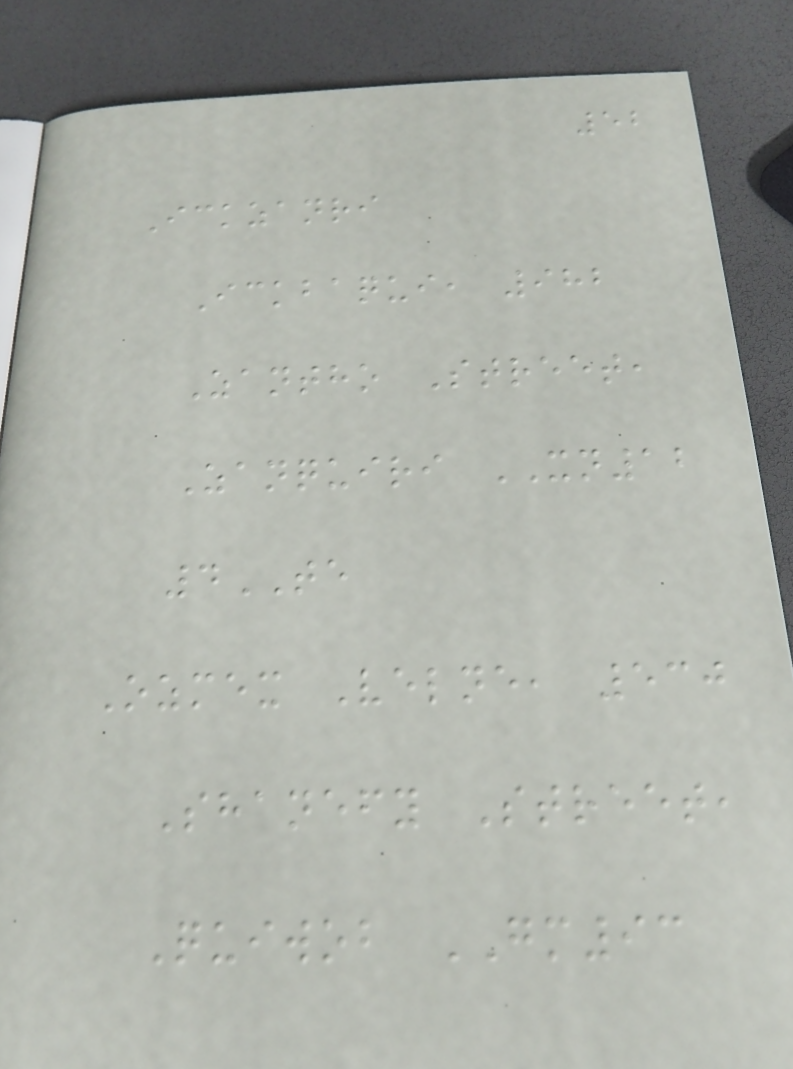52
Ickzanri
Ickbaqui, 982
Zantho Street,
Zanquiri XN12
4TE
Ozmex Velne, 530
Shanefy Street,
Quiwob GM93
